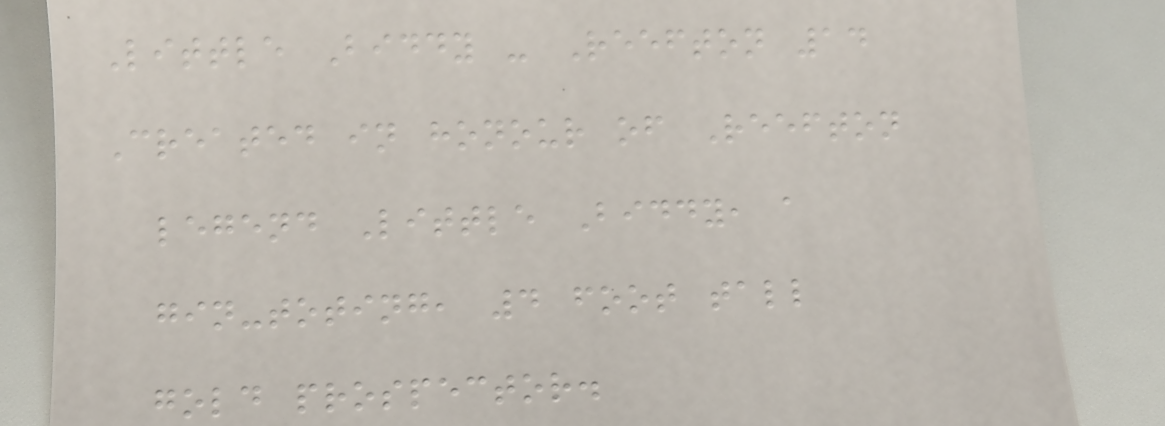Little Biddy - Reefton 14
Created in honour of Reefton
legend Little Biddy, a
gin-toting, 4 foot tall
gold prospector.
